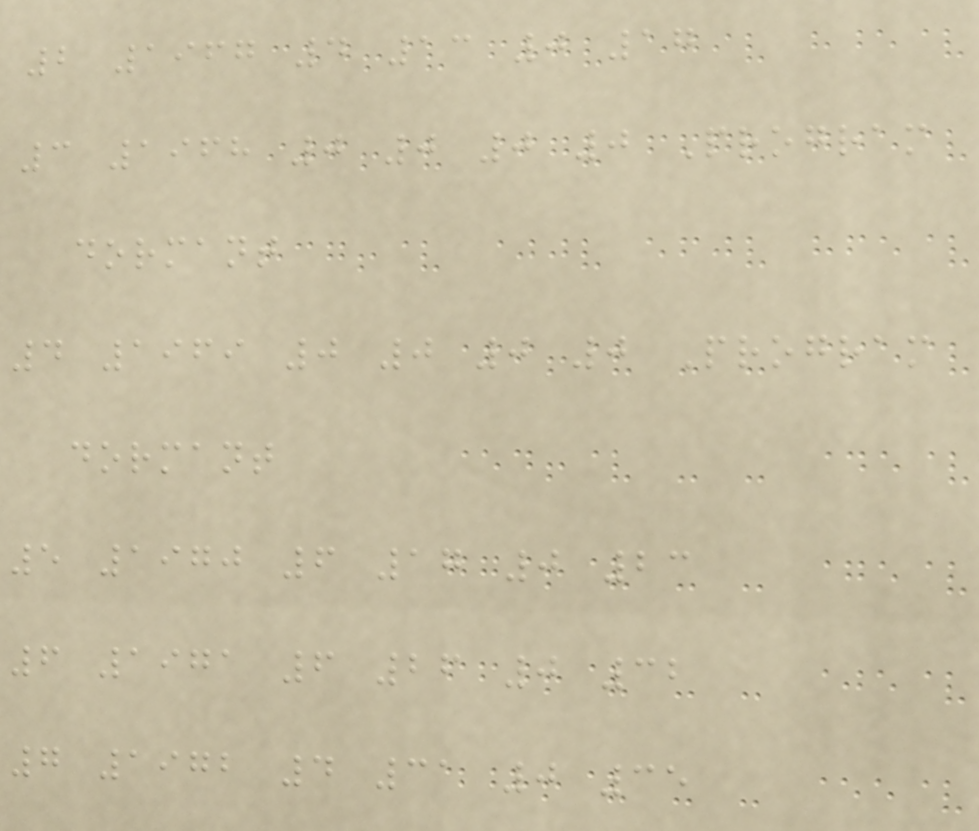2 1967 4 13 0 17
3 1968 0 0 0 0 Program
dormant
4 1969 0 0 0 0 Program
dormant
5 1970 6 17 0 23
6 1971 6 26 0 32
7 1972 4 31 0 35
